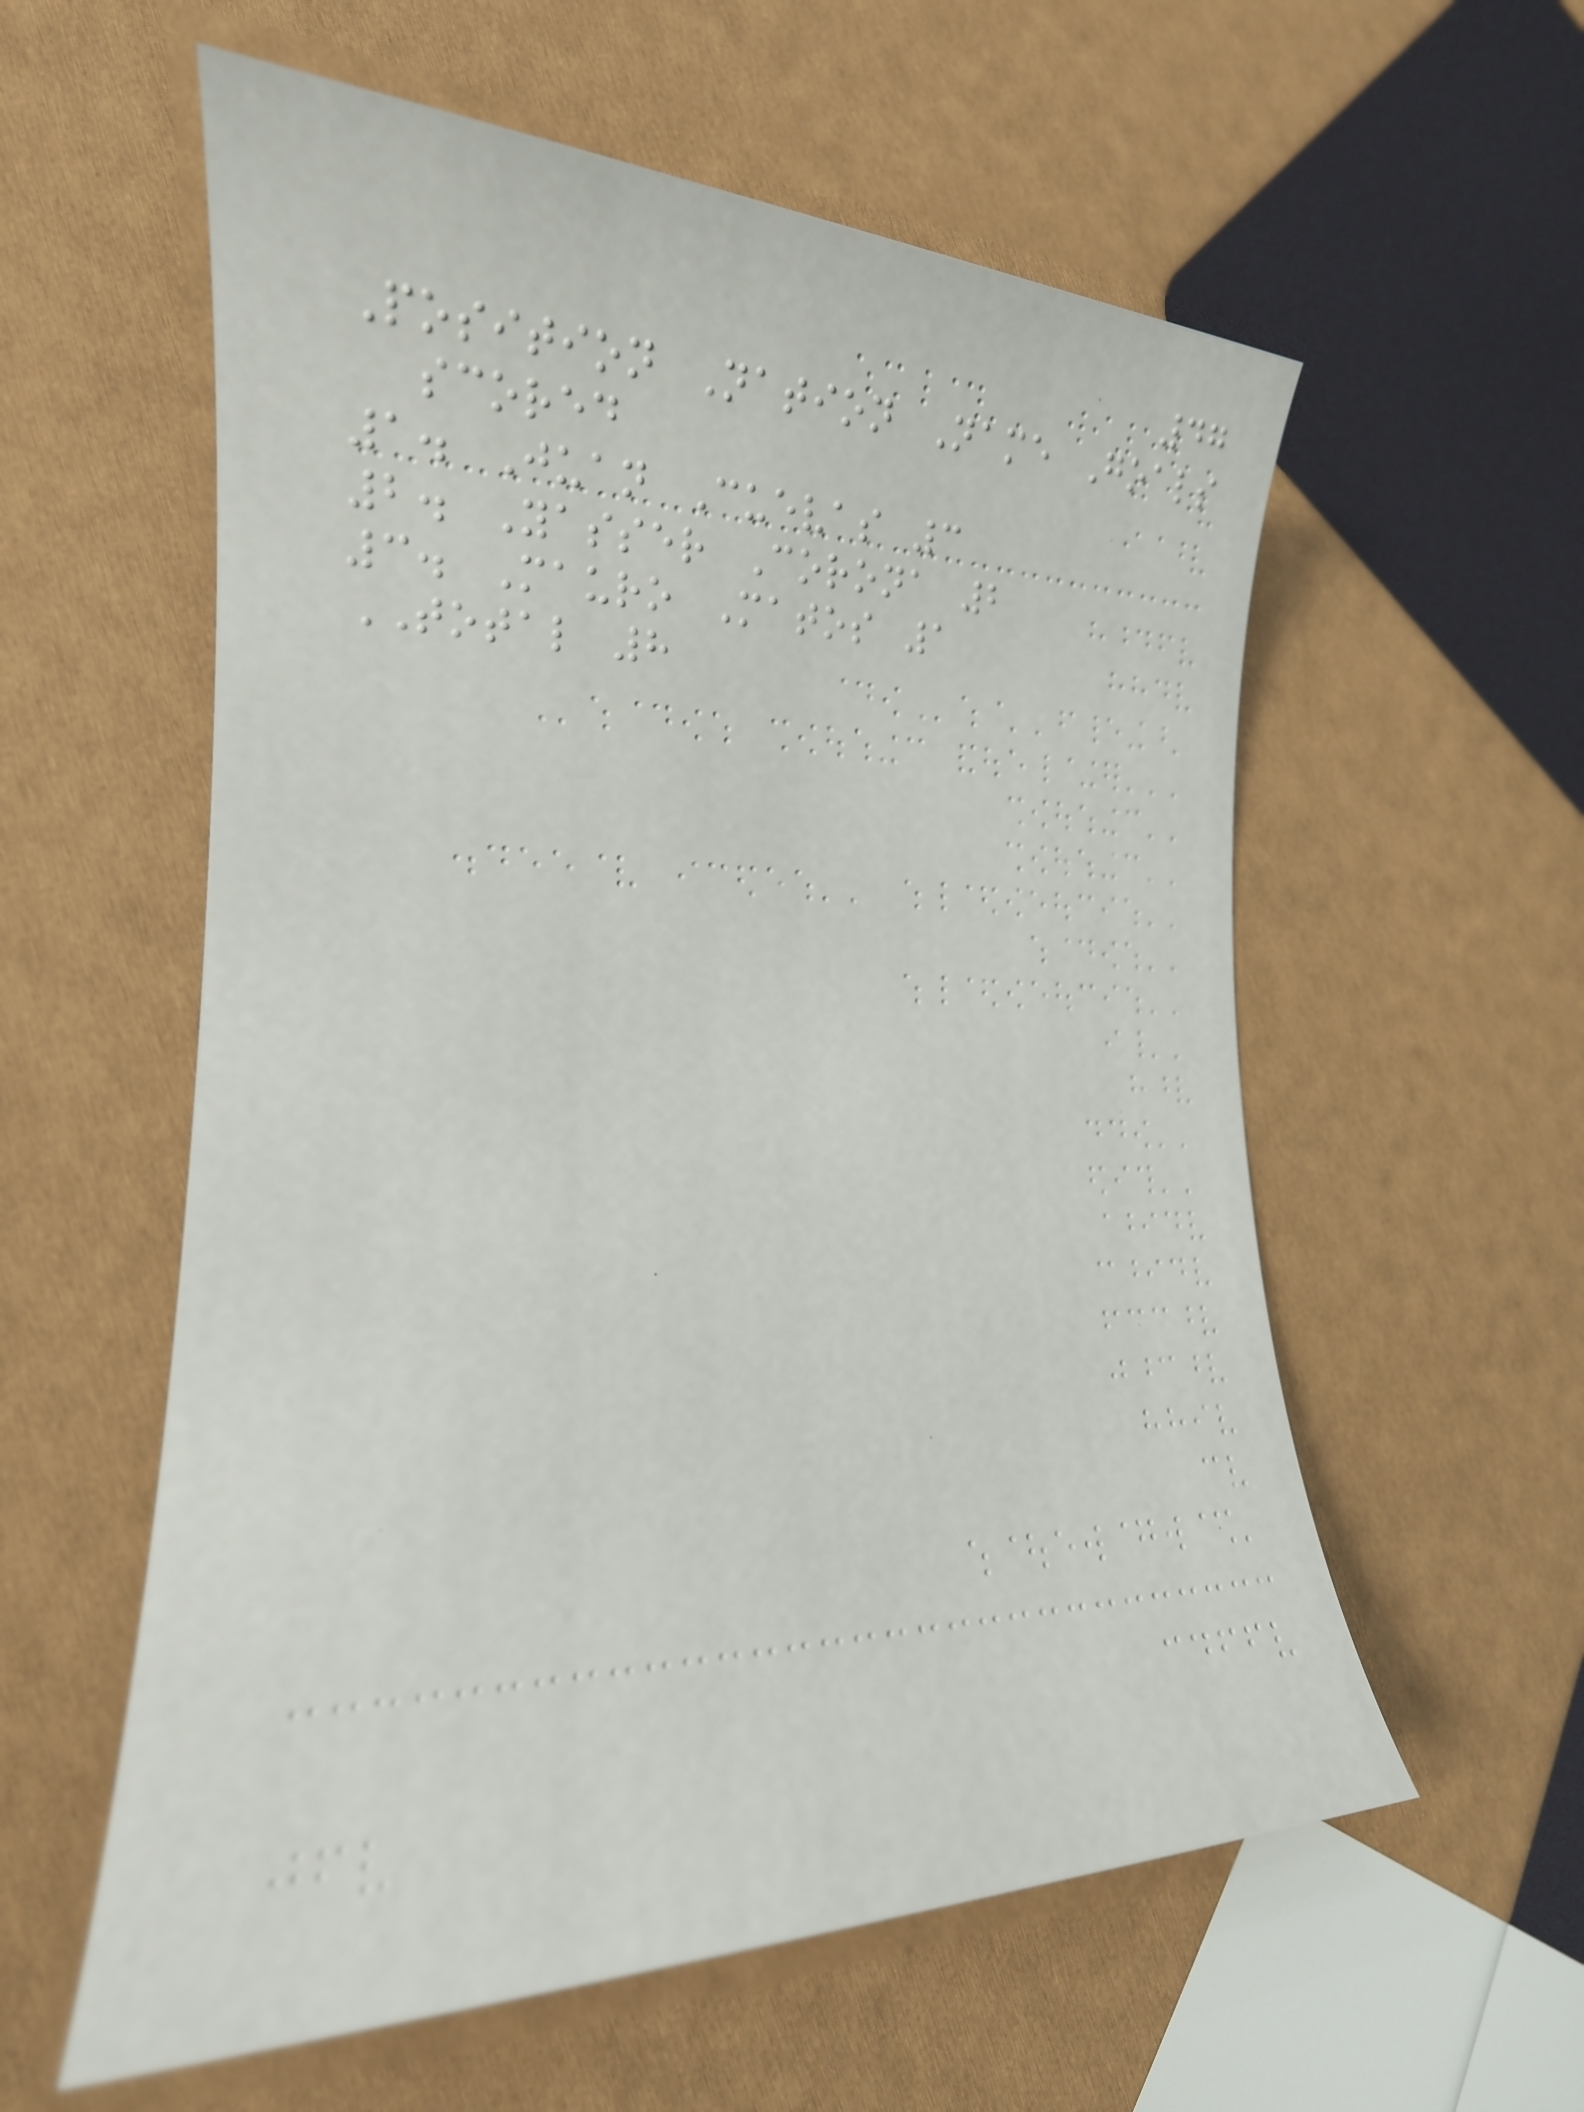47
Position Nation Name Goals
scored
1. Juan Cuevas 3
2. Yasser Corona 2
3. Mauro Matos 1
TOTAL 8
